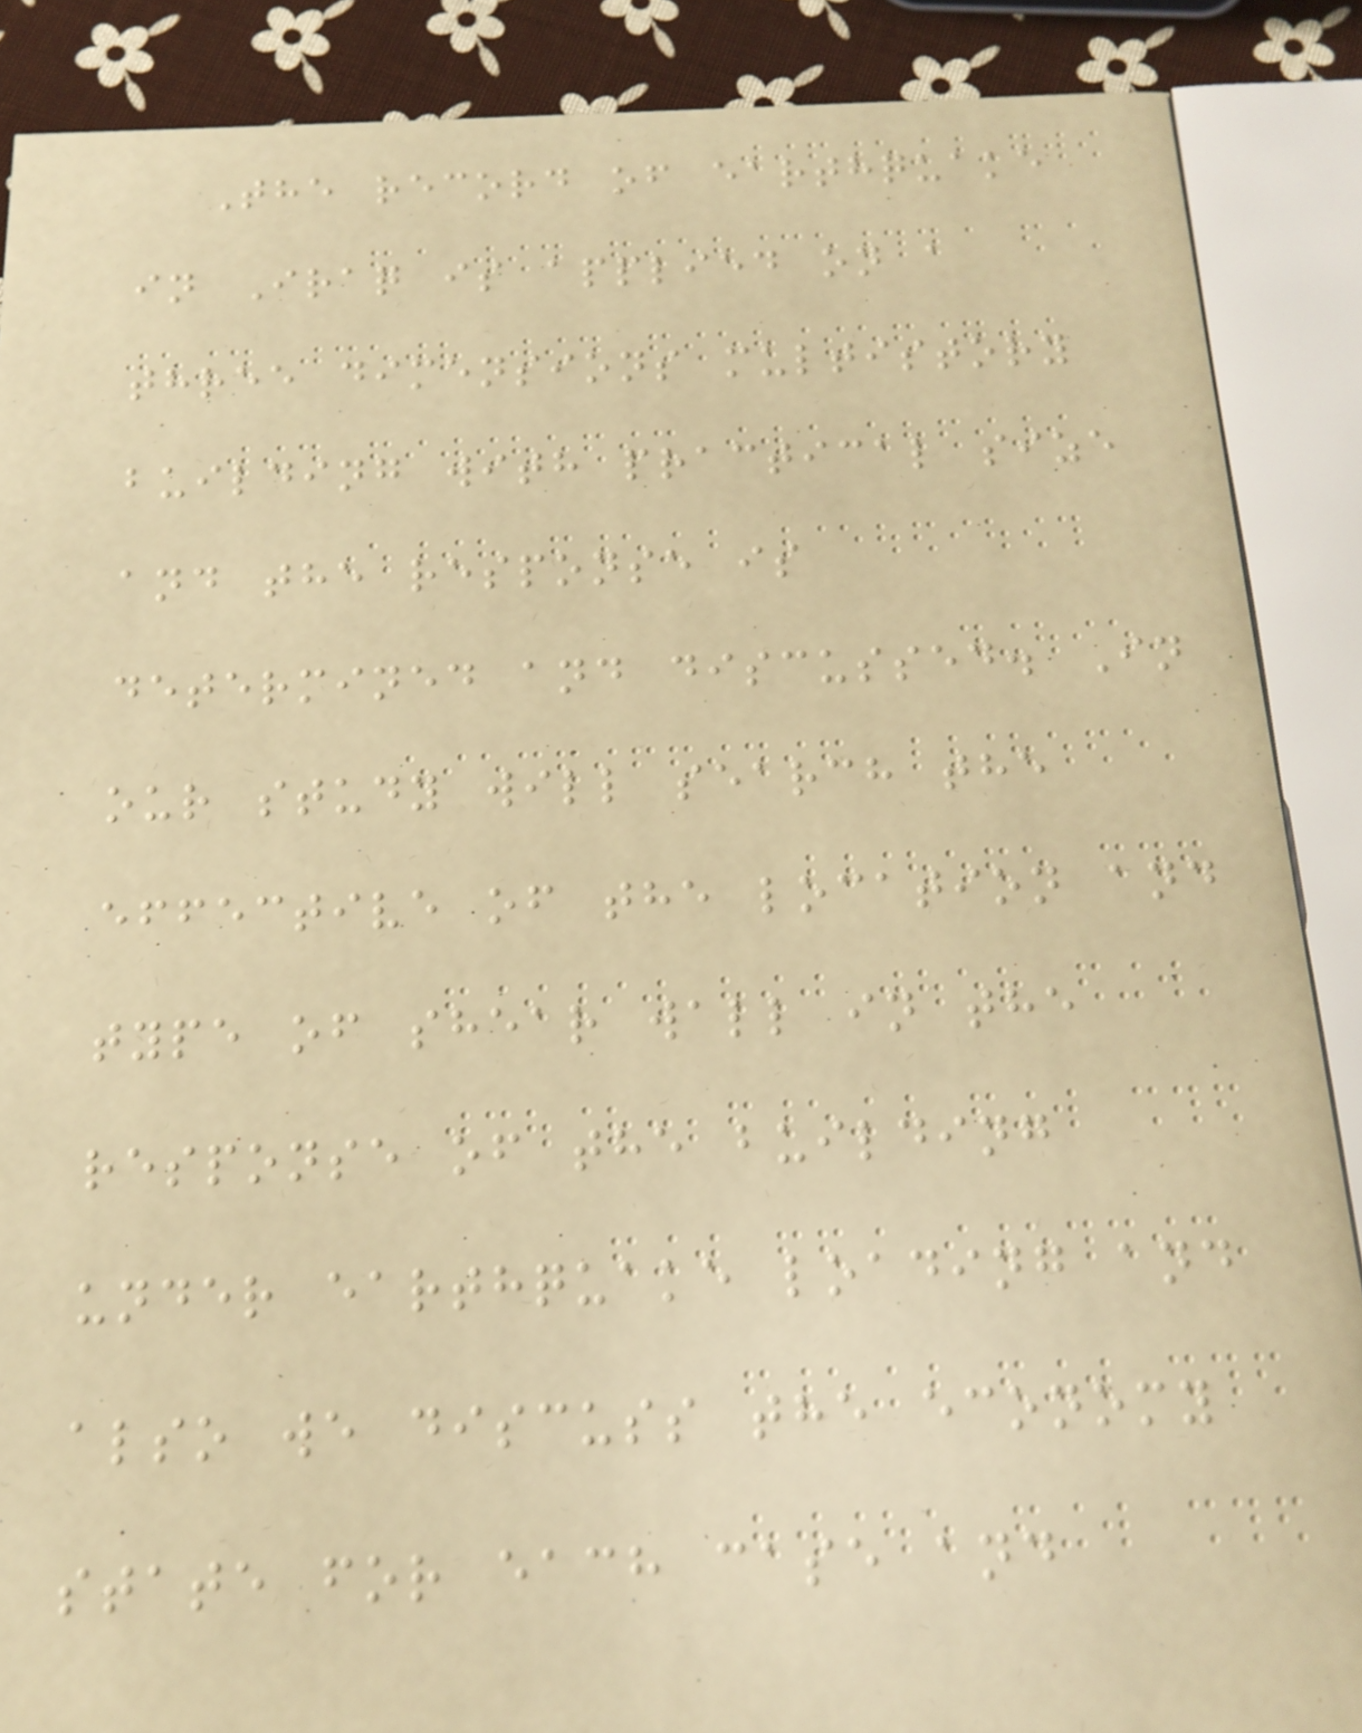The record of earthquake
in Iraq is applied on a
three dimensions multistory
building with practical size
and the response is
determined and discussed. In
our study will search the
effective of the location and
type of shear wall in the
response of the building
under earthquake loading and
also we discuss the economy
state for each case and
